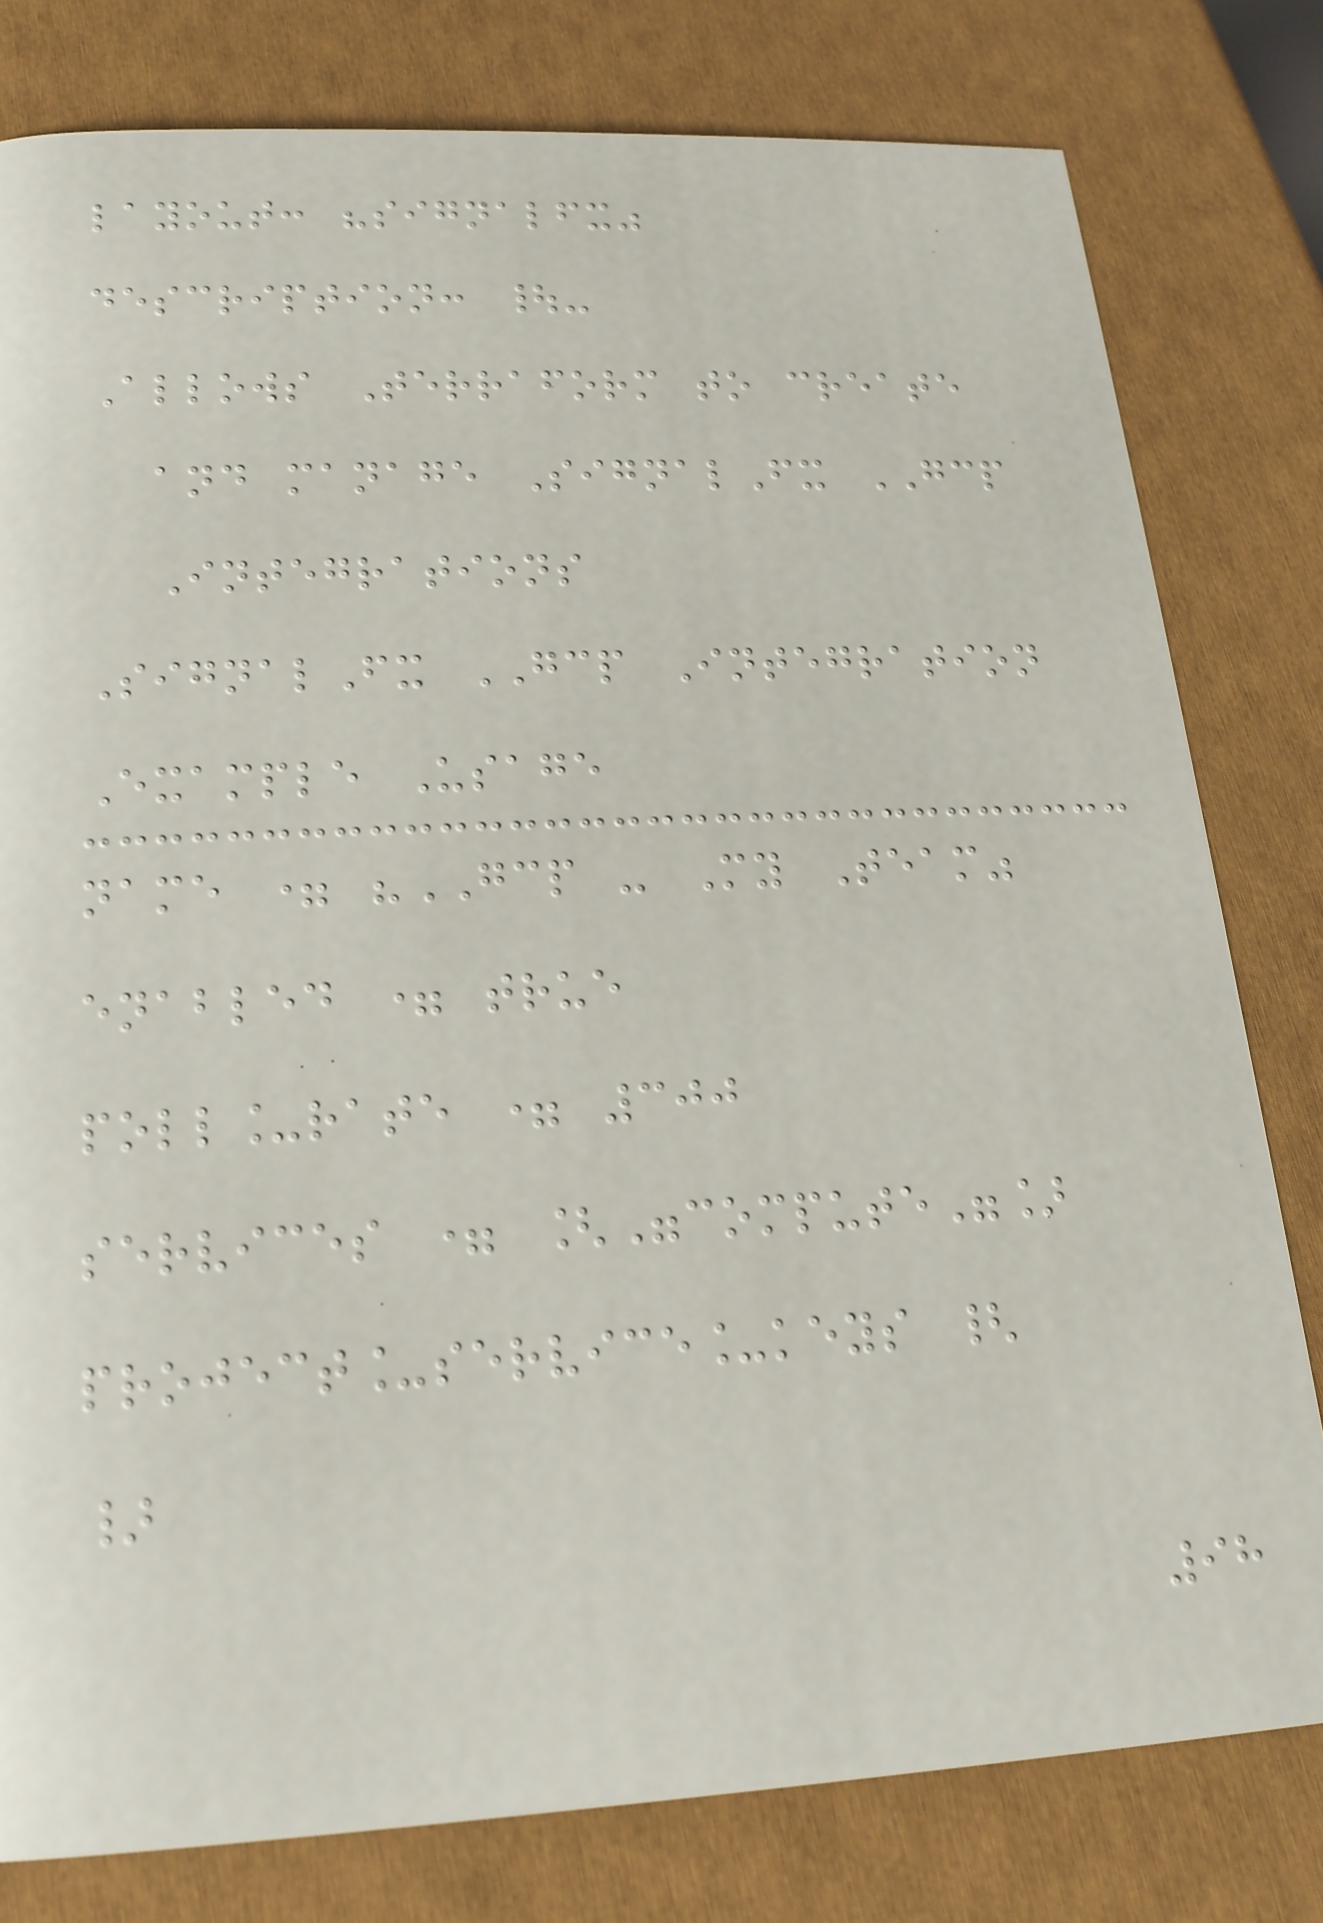layout: "signalfx"
description: |-
Allows Terraform to create
and manage SignalFx GCP
Integrations
SignalFx GCP Integration
Example Usage
name = "GCP - My Team"
enabled = true
poll_rate = 300
services = ["compute"]
project_service_keys {
}
98
